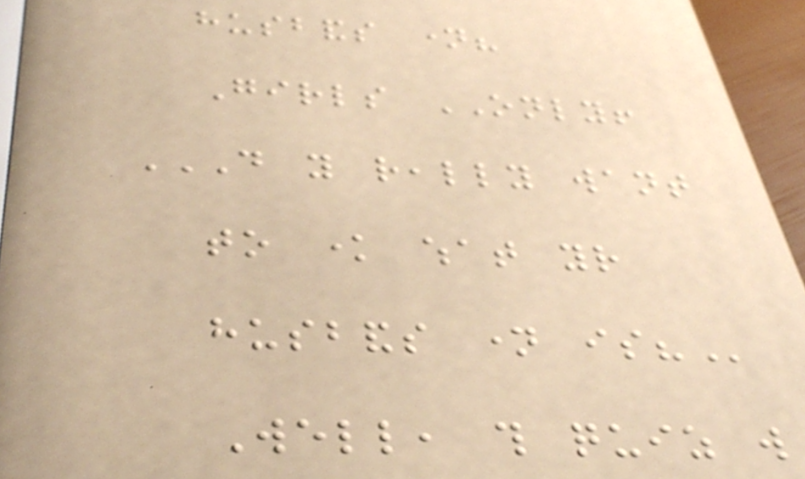husbands name?
Girls ONLY!
DO YOU REALLY WANT
TO KNOW WHAT YOUR
HUSBANDS NAME IS?
Well, this quiz will
